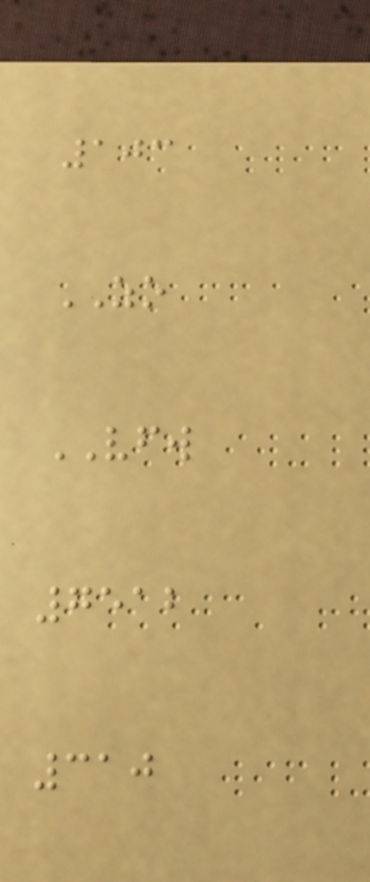103
ZO
VFW
7512
310
